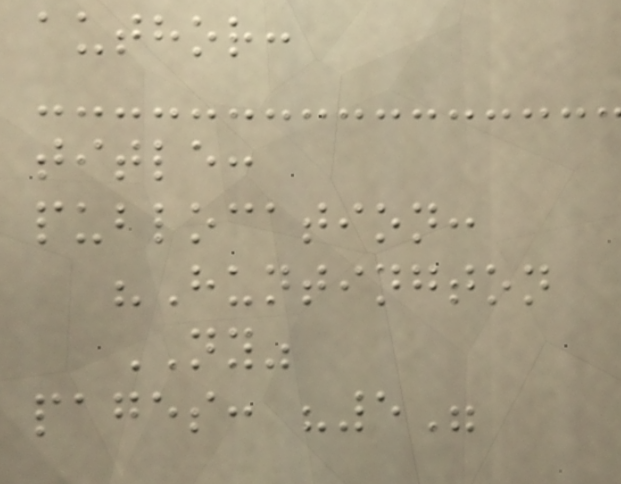author:
title:
publocation:
"Huntington
NY"
pages: "5"
